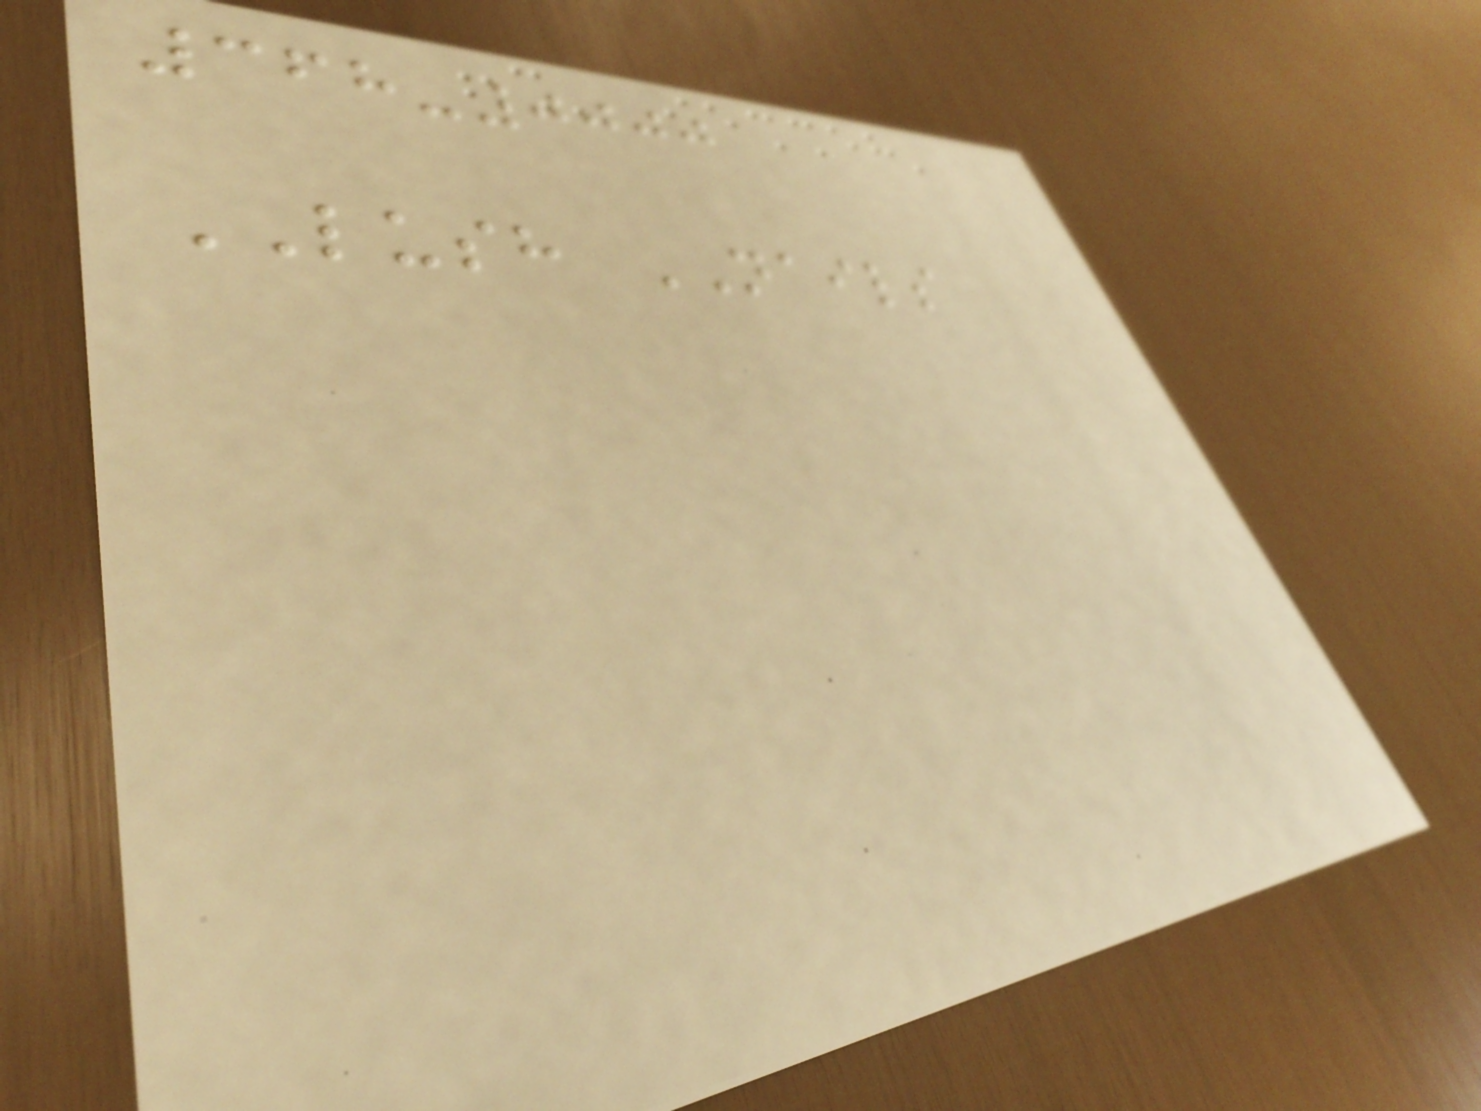368-0000
LUSH NAILS
